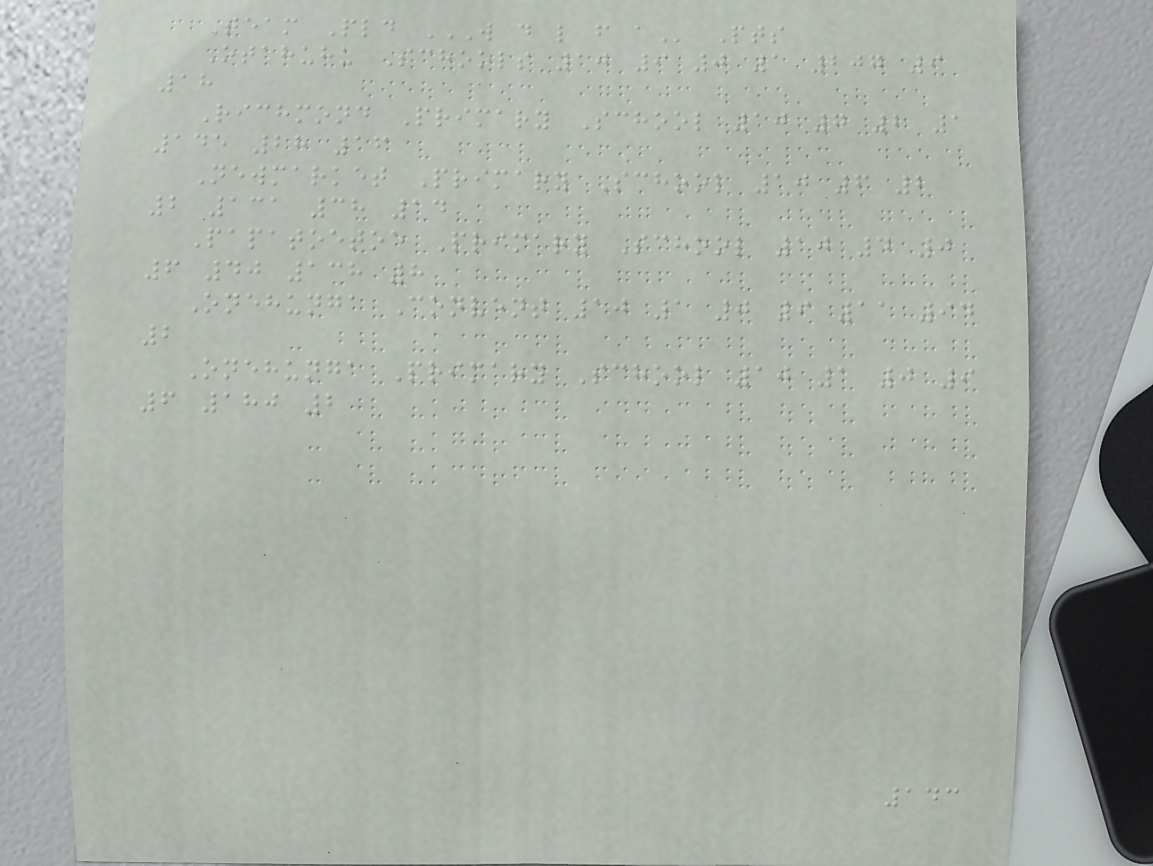Team Pld W D L F A Pts
Otahuhu Schools 10 9 0 1 207 9
18
Richmond Primary School 10 7 2 1
145 28 16
Newmarket Primary School 10 6 2
2 131 38 14
Papatoetoe Primary School 10 4 0
6 40 138 8
Onehunga Convent 10 1 0 9 11 94
2
Onehunga Primary School 10 1 0 9
6 180 2
143
